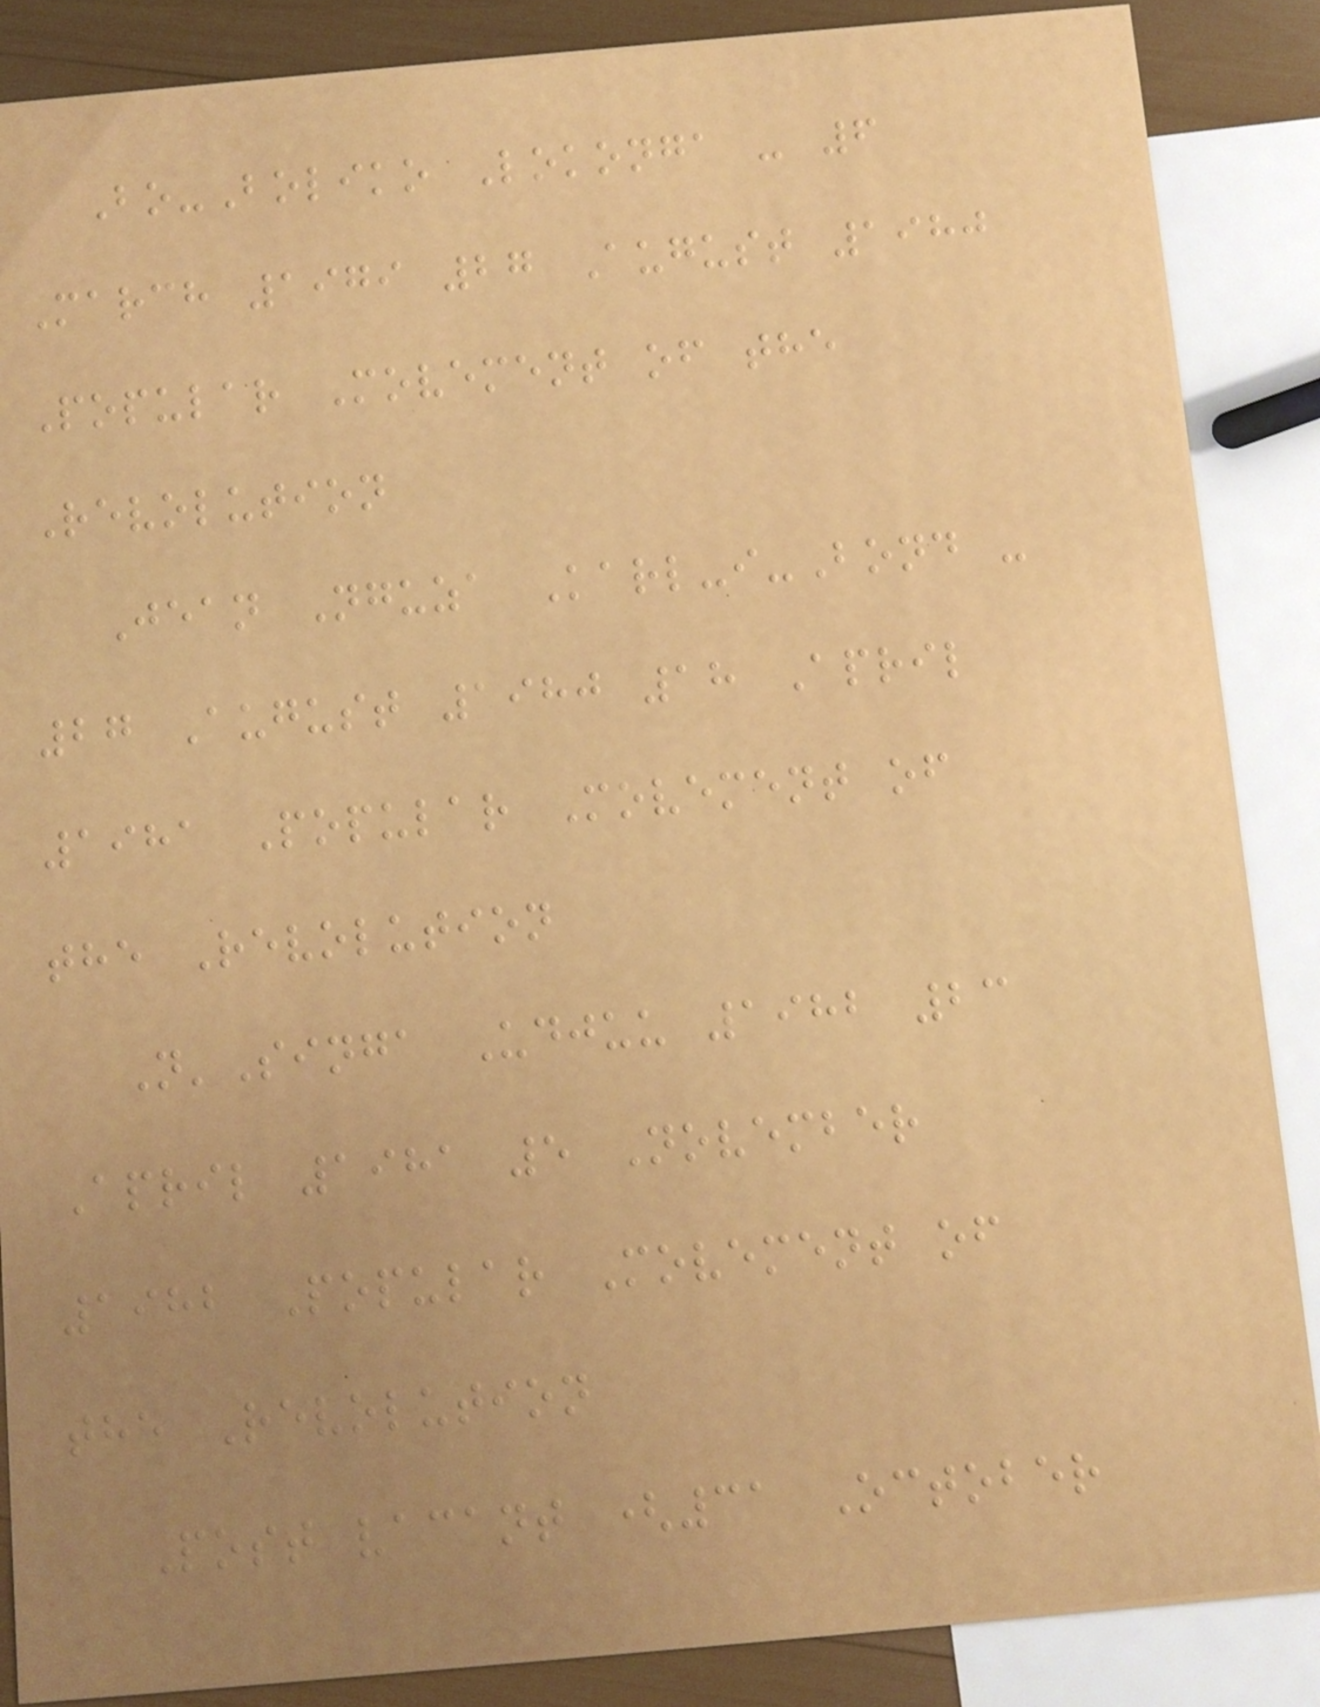Bo-Boliko Lokonga - 6
March 1979 27 August 1980
Popular Movement of the
Revolution
Jean Nguza Karl-i-Bond -
27 August 1980 18 April
1981 Popular Movement of
the Revolution
N'Singa Udjuu 1982 23
April 1981 5 November
1982 Popular Movement of
the Revolution
Post vacant (31 October
